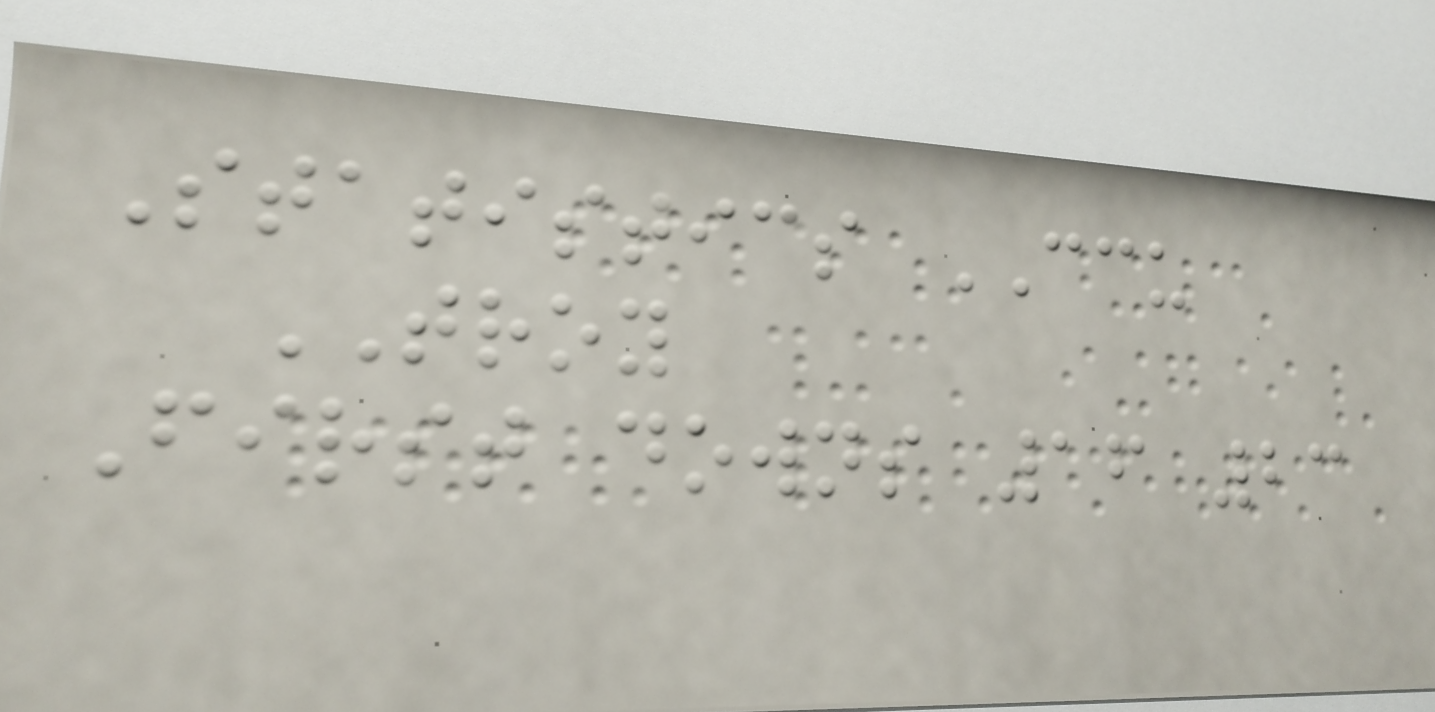Statistics CCU
TROY
First downs 16 23
